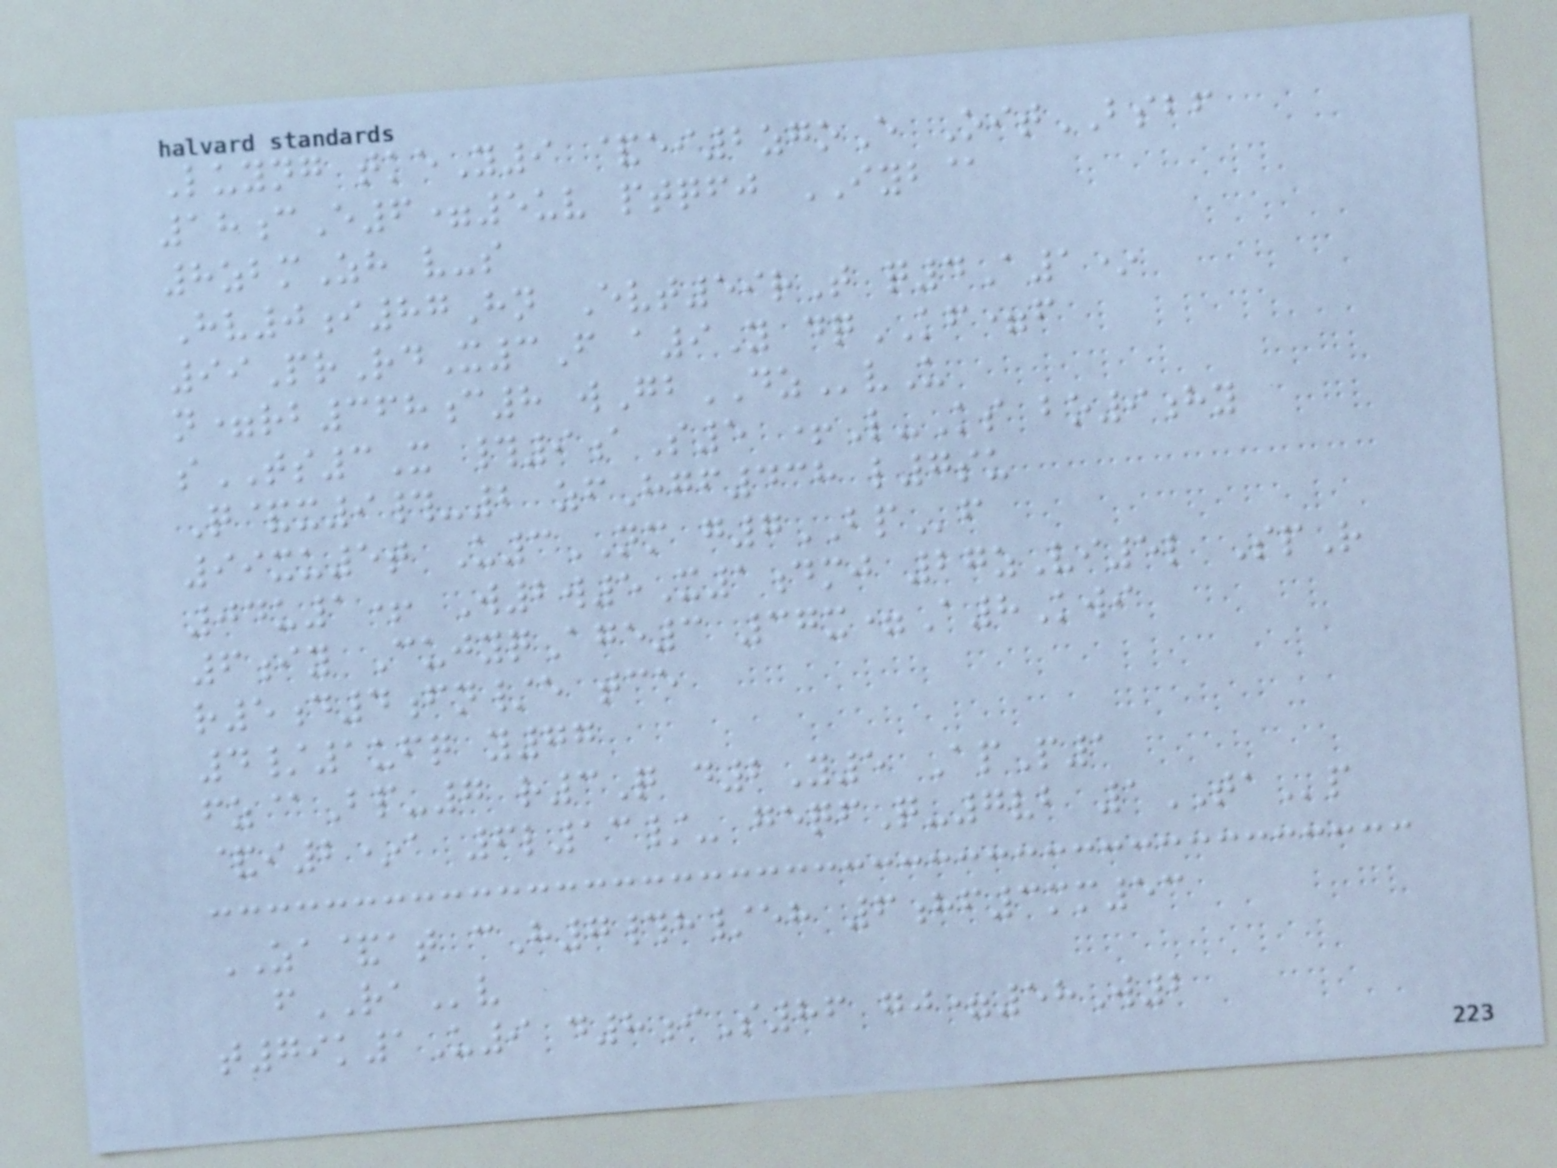Luyng tkeY9 &ei2zgoE OitBSBF
18cE6=5uv ptqfj IYB@
8zbmZh v-s
Hv0i87Hn Evt59rT q4A1*
99PrRdX3F a9Y dqKF=f
n=rb368c8 wGbDZvU
sTS3X #9aS5 +L-Ks bo9hy
Q&x9#-2 zfHgf438 l7su
99xu5t U3NM g7BPf
04u1+ W2w5X1dmj 27zVi5l SpR
6iy CujyqAge3 37x=A8Kwi
r5d4fn/e tce
4/1ufq y77
fz@Bp-7 r3Q d2Y5 ApP1
&i2*a 6l13/- geqfQ-7vb 1TAp
ZA&at cH7#h/eh 6hf3mm53
fRAv
t79k1U9 d8iS86 gj=58W2
